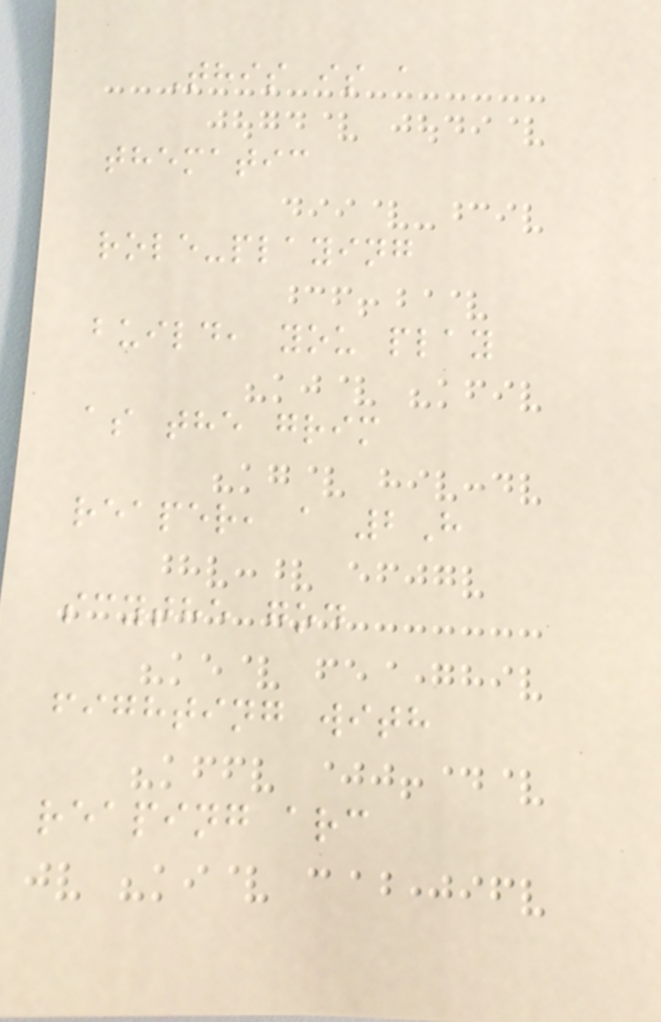This is a
thematic
role-playing
build, you play
as the grim
reaper, a 2H
scythe god
fighting with
reaping arc
